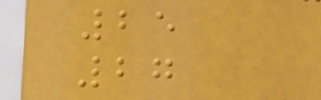25
27
